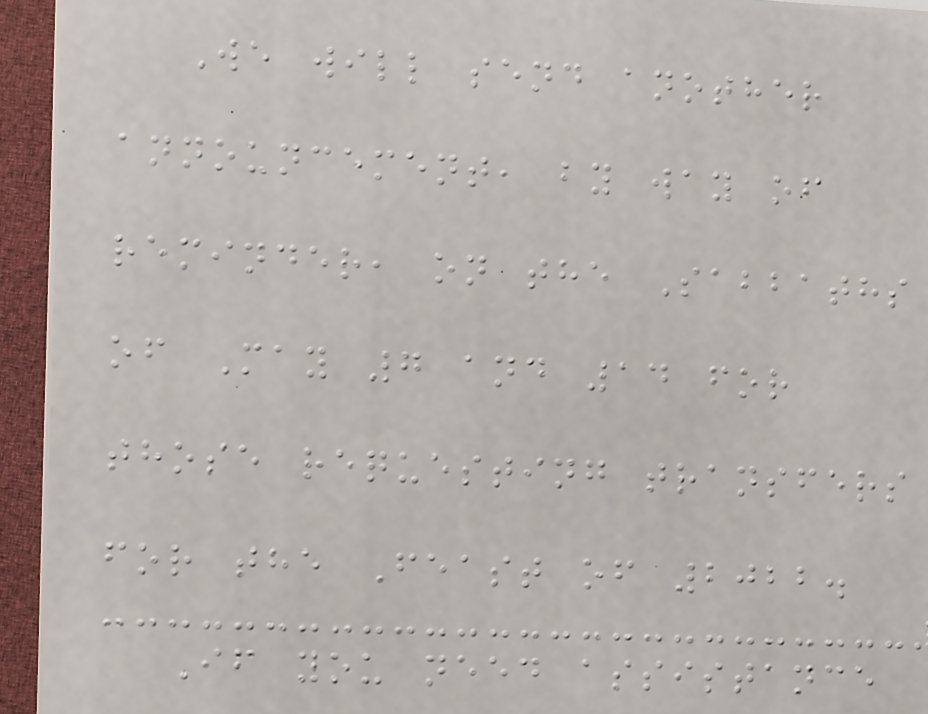We will send another
announcement, by way of
reminder, on the Sabbaths
of May 7 and 14 for
those requesting transfers
for the Feast of 2022.
If you need assistance
